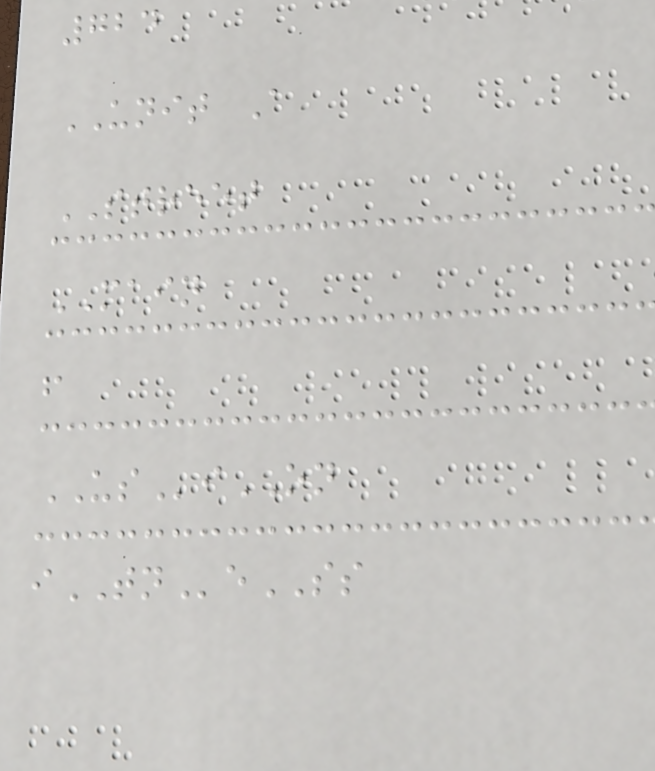724
UNIT A
STREET
MAIN
f
USiON
iTNeSS
